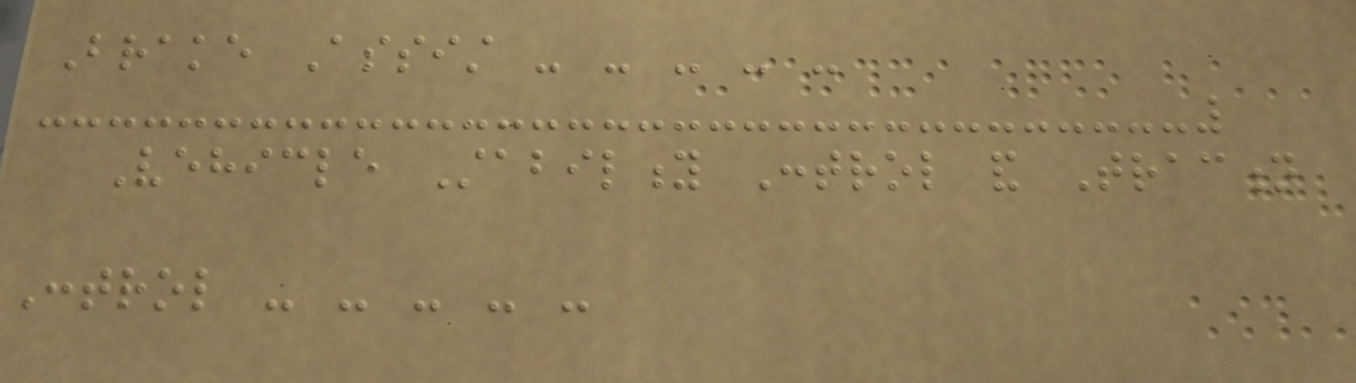Brake Assist - - - - -
Vehicle Stability Control and Traction
Control - - - - -
